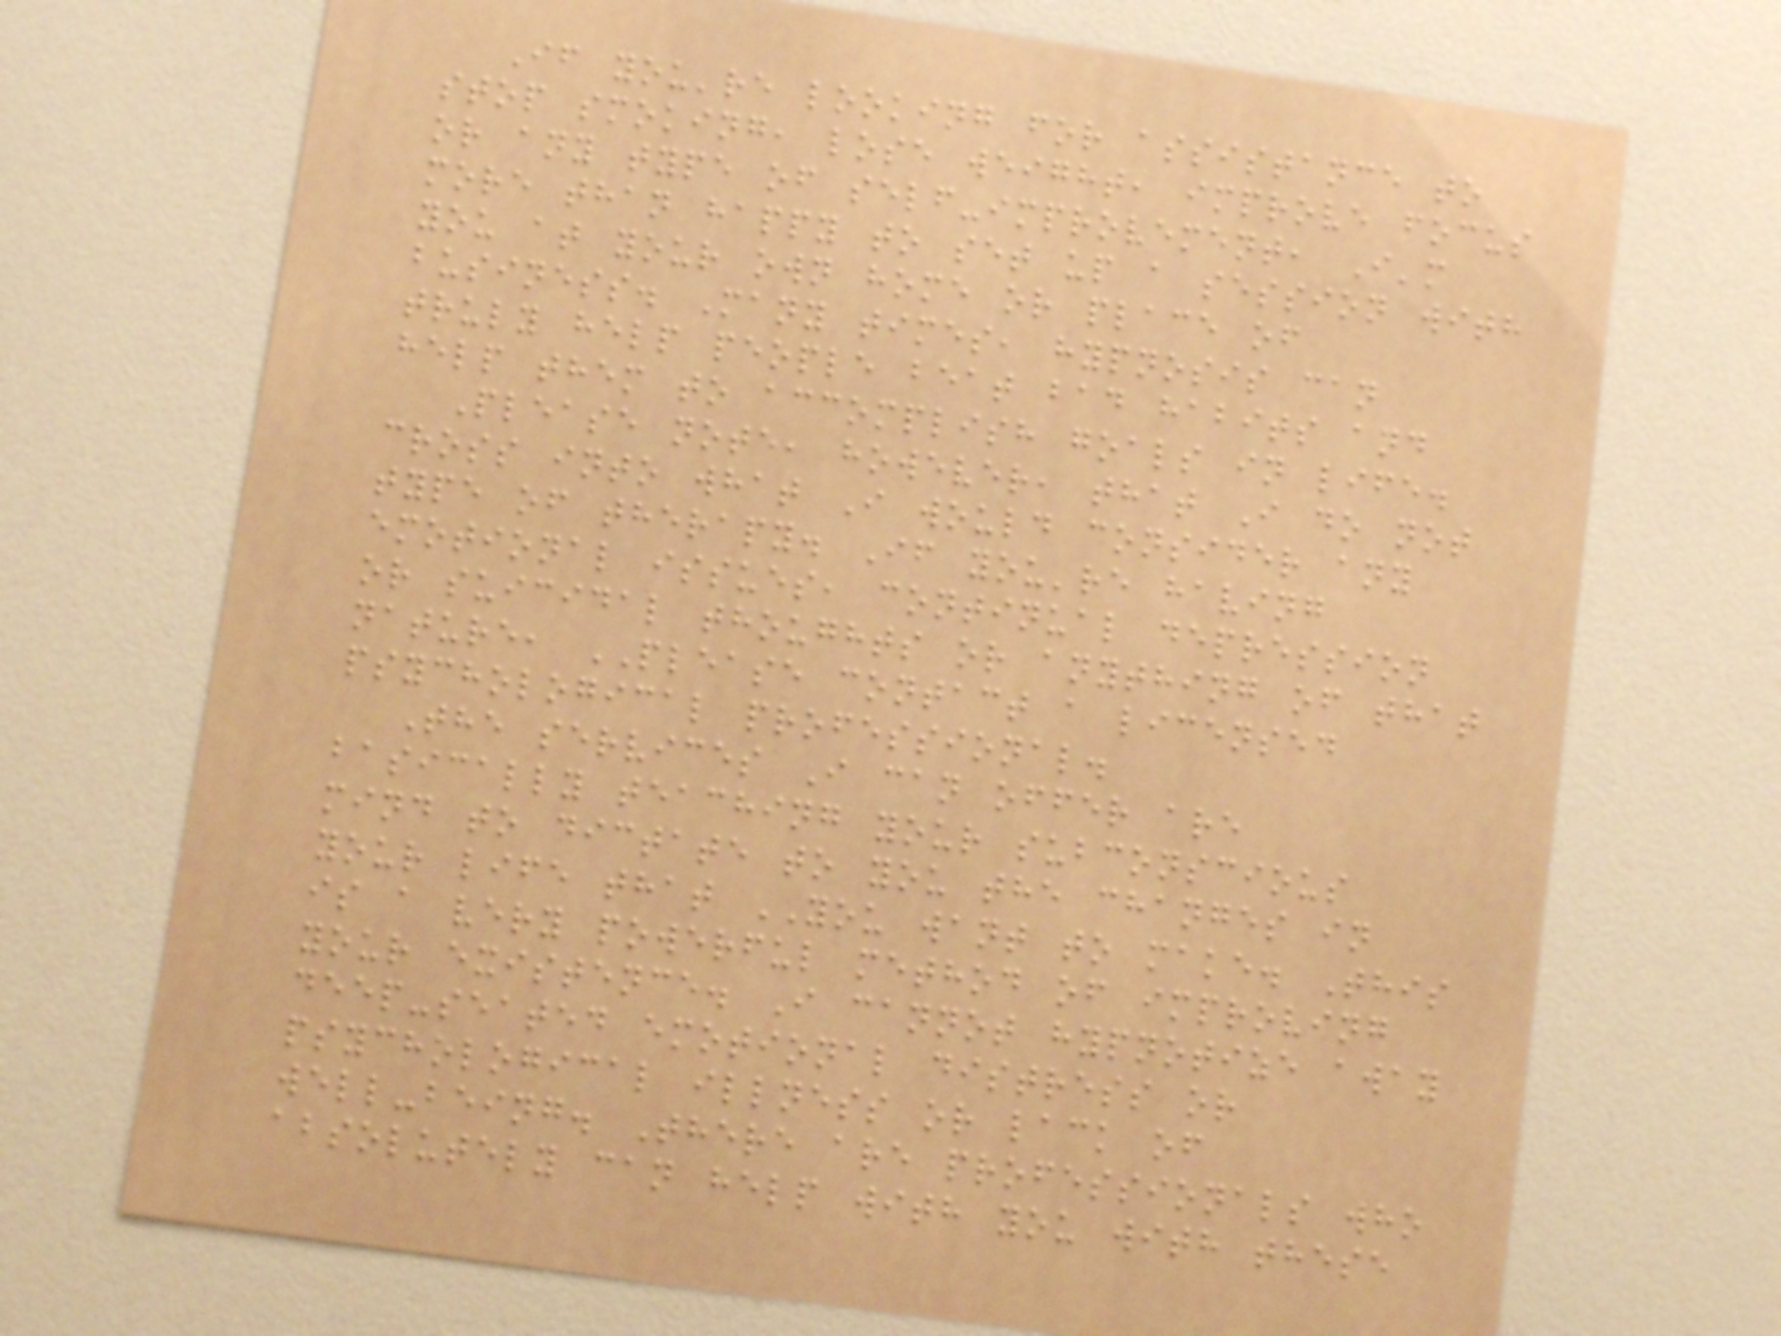If you're looking for assistance to
stop smoking, lose weight, improve focus
or any type of self-improvement, I'm
more than happy to set up a session with
you at your own home or place of
business. Many times, hypnosis can
truly help people beat bad habits and
help them to accomplish goals in life.
Please note, however, that I do not
cross into what I would consider any
type of therapy. If you're having
emotional issues, continual depression
or suicidal thoughts or anything of that
nature, PLEASE contact a licensed
psychological professional.
The services I can offer are
basically teaching your subconscious
mind to dictate to you the changes in
your life that YOU want to make. This
is a very powerful method of improving
your existence. I cannot hypnotize away
deep-seated emotional distress or
psychological illness or lack of
well-being. There are professionals who
absolutely can help with you with these
